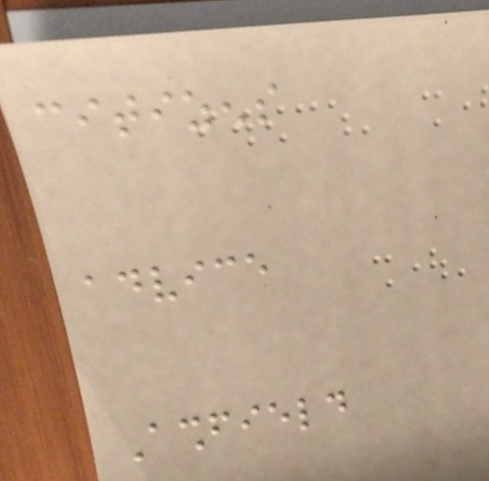citizens
advice
Ashfield
